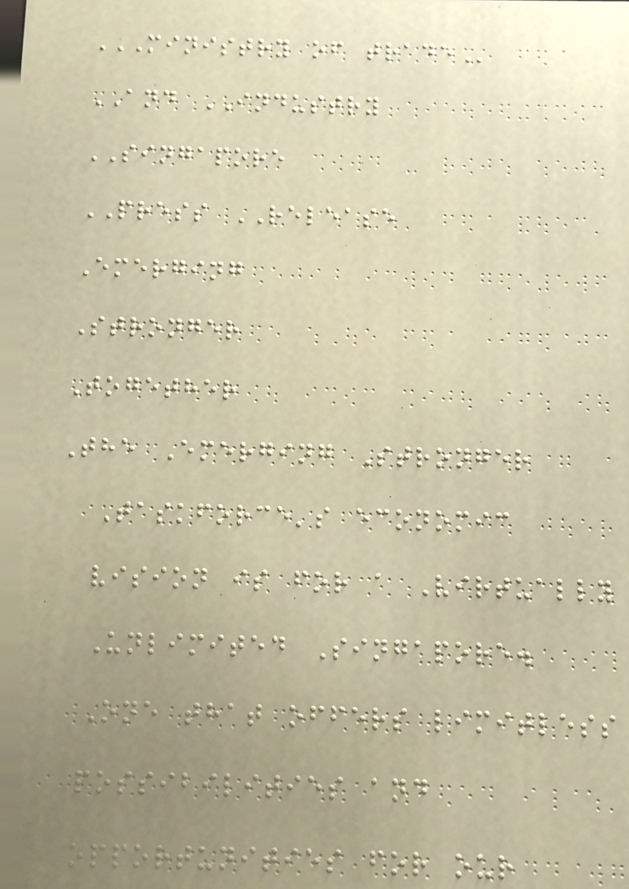MINISTRY OF TRADE
AND INDUSTRY
SINGAPORE
PRESS RELEASE
Emerging
Stronger
Together
The Emerging Stronger
Taskforce's economic
vision is for a Virtually
Unlimited Singapore.
One that offers limitless
possibilities and
opportunities for our
